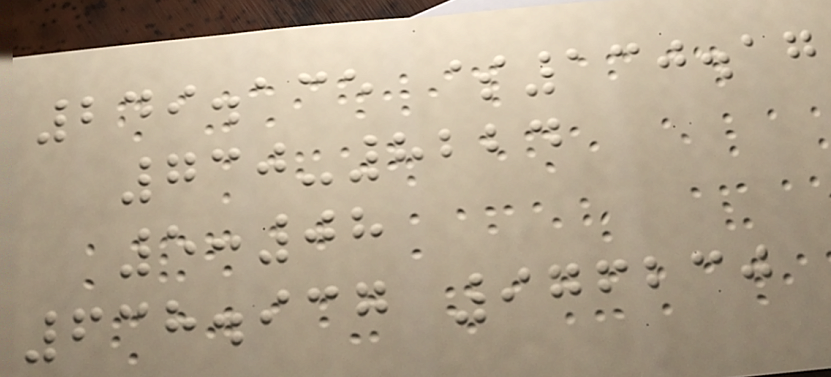249.135 $130.17
730-8224
5:08
638.937 976230
